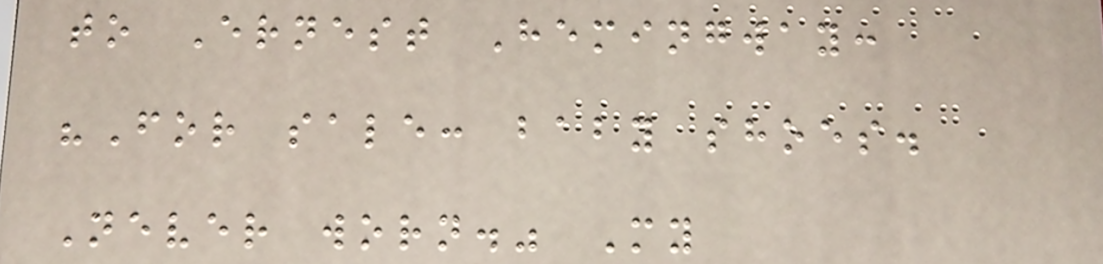to Ernest Hemingway:
"For sale: baby shoes.
Never worn." My
